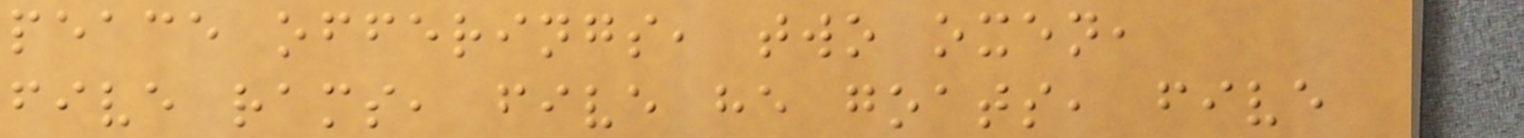peace offerings, two oxen,
five rams, five he goats, five
